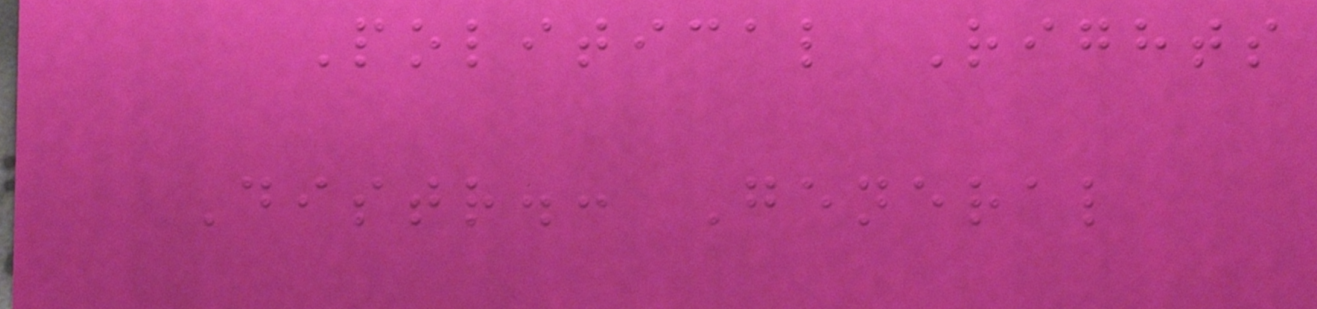Political Rights
Distr.: General
